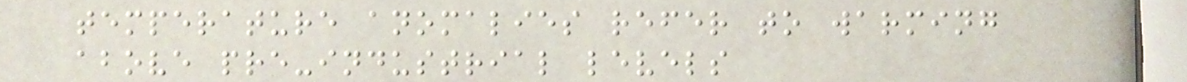temperature anomalies refer to warming
above pre-industrial levels
